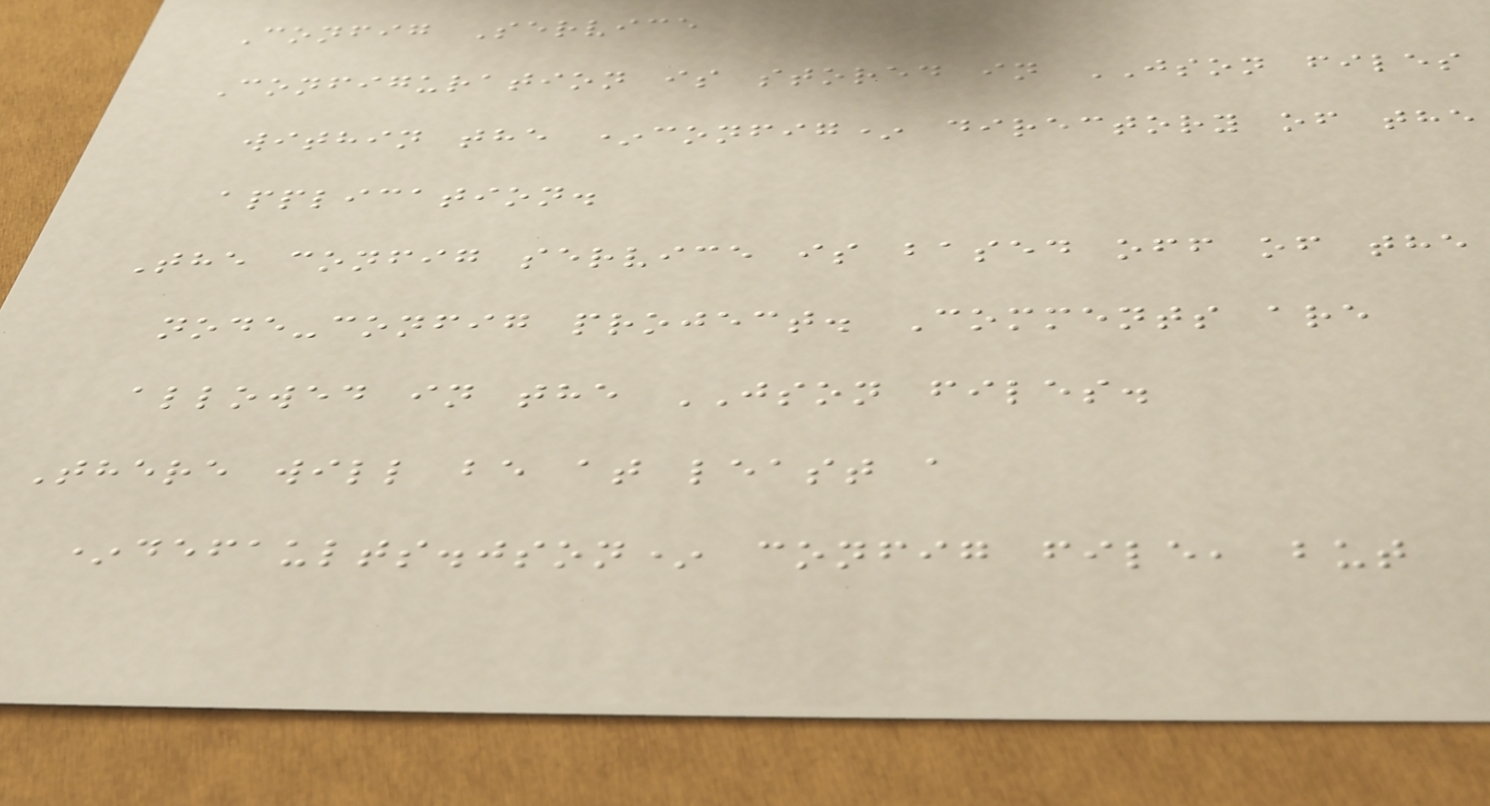Config Service
Configuration is stored in JSON files
within the *config* directory of the
application.
The config service is based off of the
node-config project. Comments are
allowed in the JSON files.
There will be at least a
*defaults.json* config file, but
